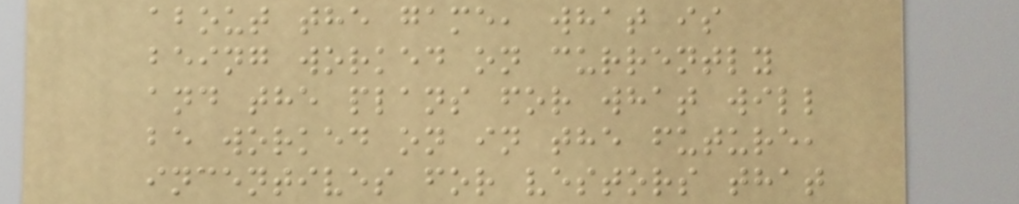about the game, what is
being worked on currently
and the plans for what will
be worked on in the future,
incentives for vestors that
